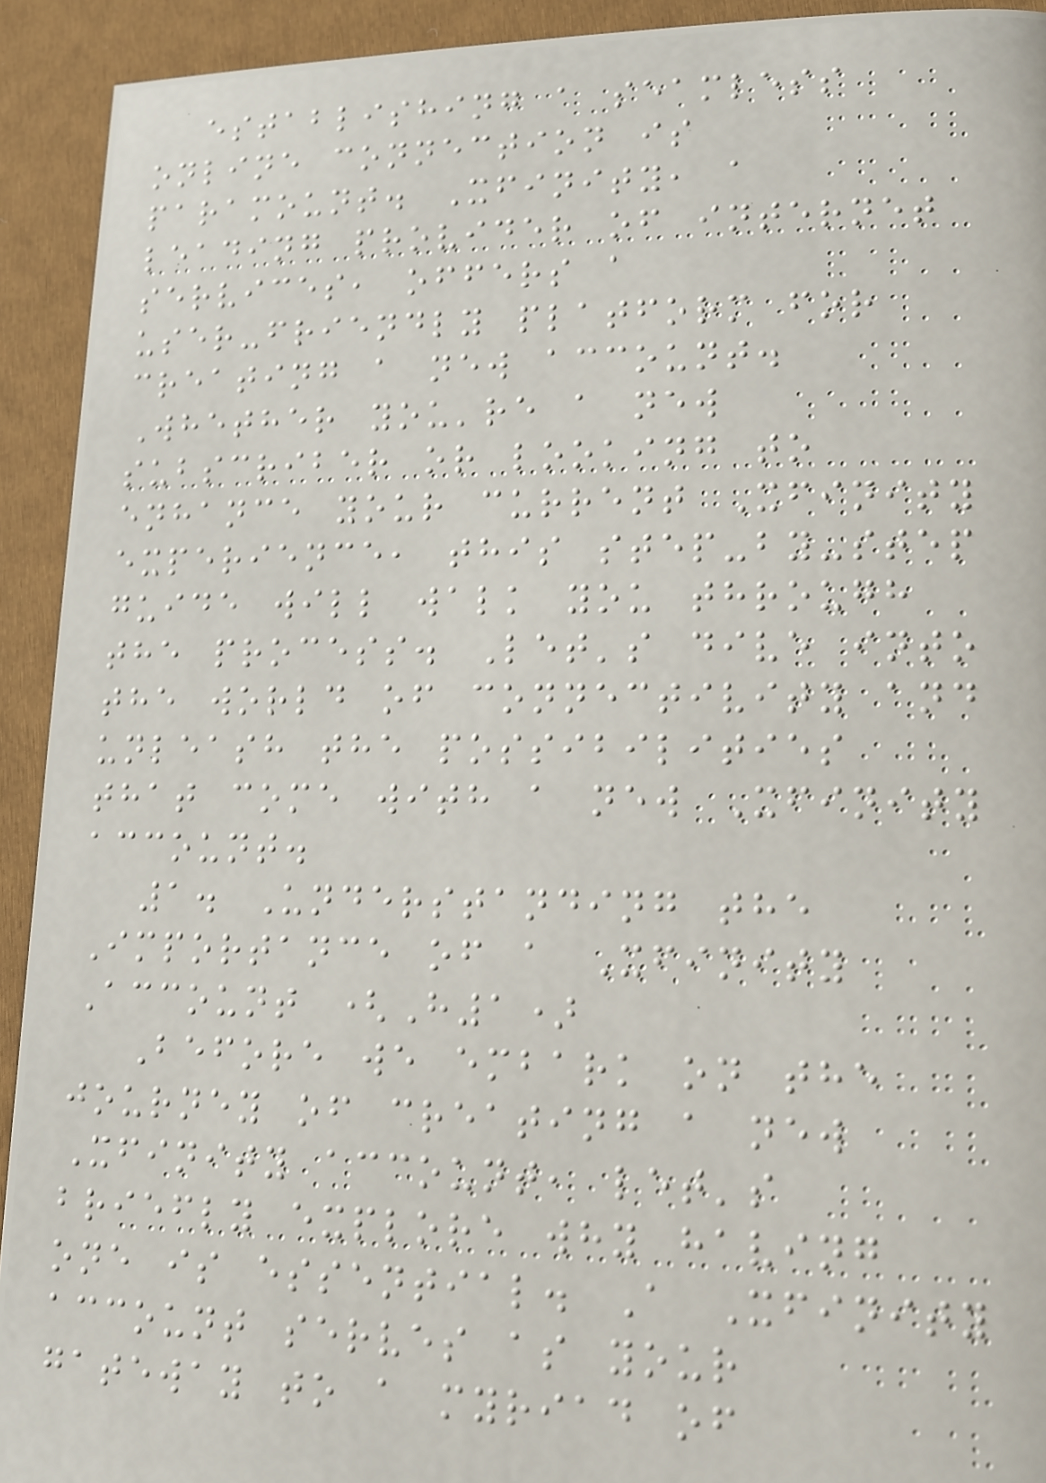establishing a seamless
online connection is
paramount. Xfinity, a
leading provider of internet
services, offers a
user-friendly platform for
creating a new account.
Whether you're a new
subscriber or looking to
enhance your current Xfinity
experience, this step-by-step
guide will walk you through
the process. Let's dive into
the world of connectivity and
unleash the possibilities
that come with a new Xfinity
account.
1. Understanding the
Importance of a Xfinity
Account (H1)
Before we embark on the
journey of creating a new
Xfinity account, let's
briefly explore why having
one is essential. A Xfinity
account serves as your
gateway to a myriad of
